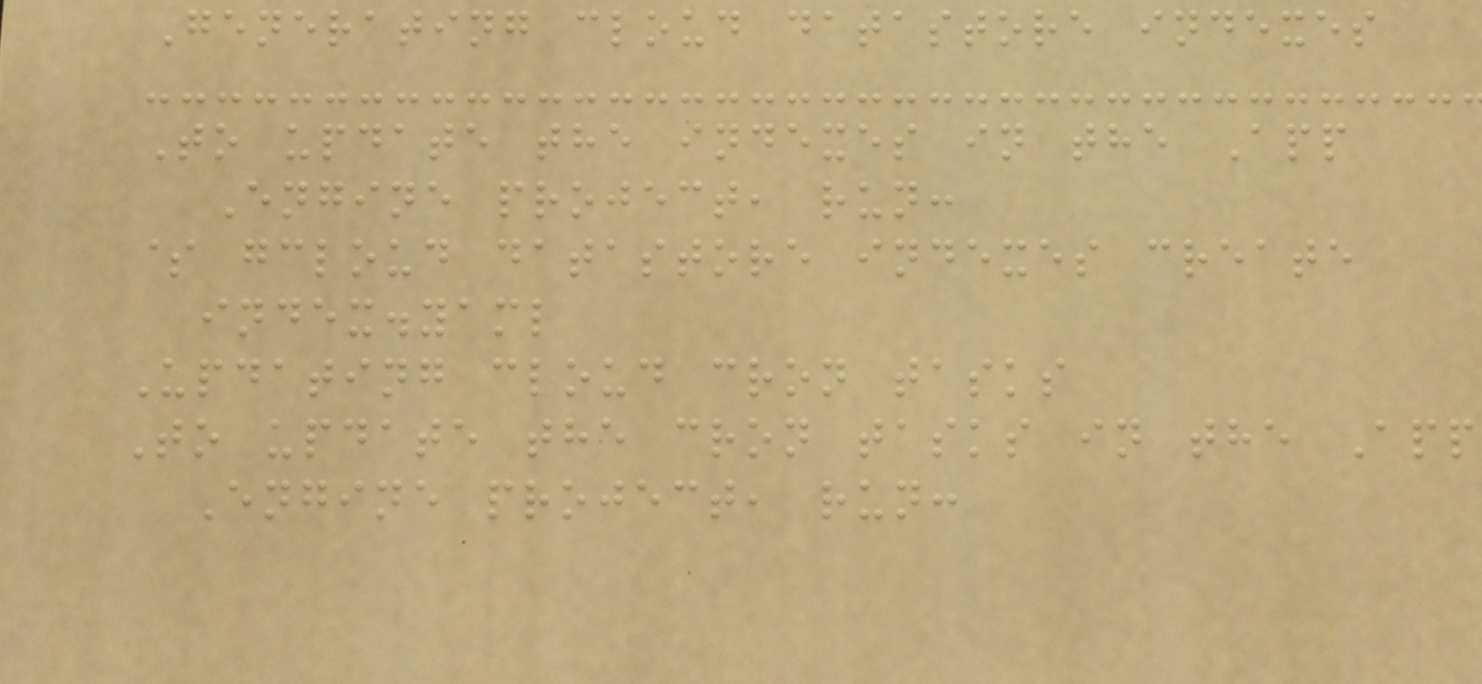Generating cloud datastore indexes
To update the indexes in the App
Engine project, run:
$ gcloud datastore indexes create
index.yaml
Updating cloud cron tasks
To update the cron tasks in the App
Engine project, run:
